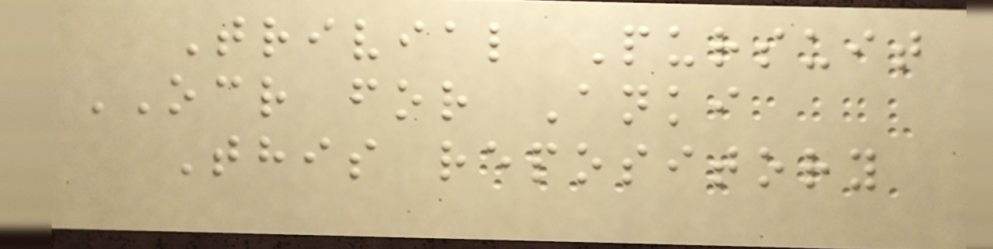Trivial Pursuit
OCR for Anki
This repository
